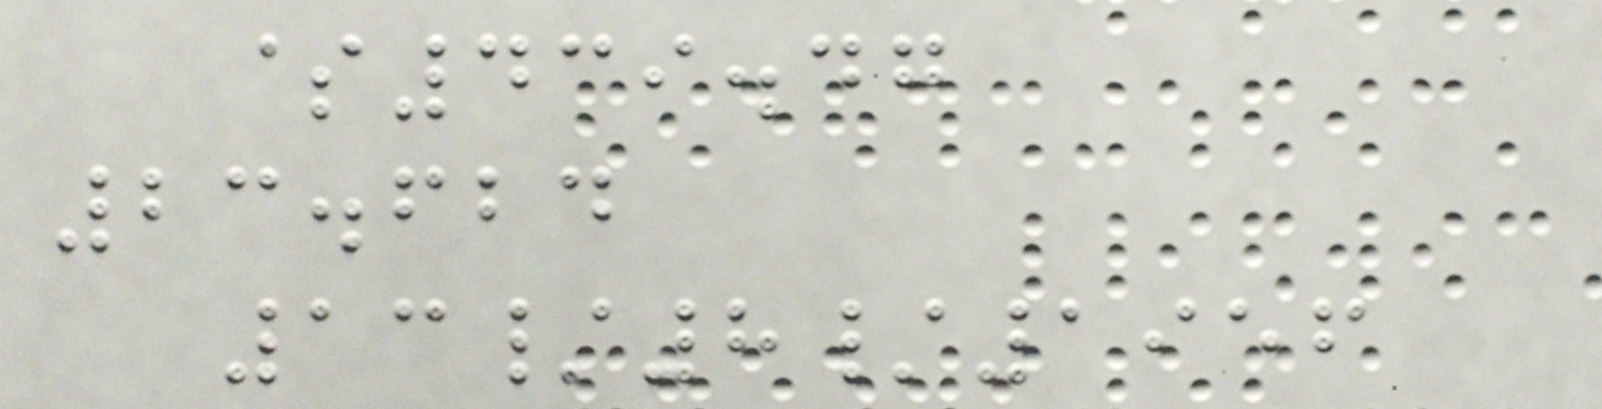$439.47
23.624
13/8/1956
